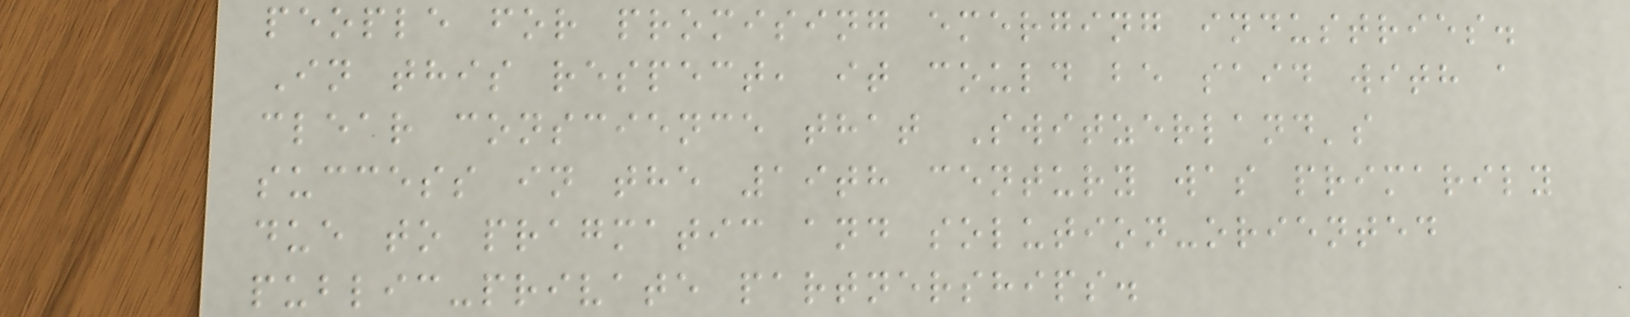people for promising emerging industries.
In this respect, it could be said with a
clear conscience that Switzerland's
success in the 19th century was primarily
due to pragmatic and solution-oriented
public-private partnerships.
